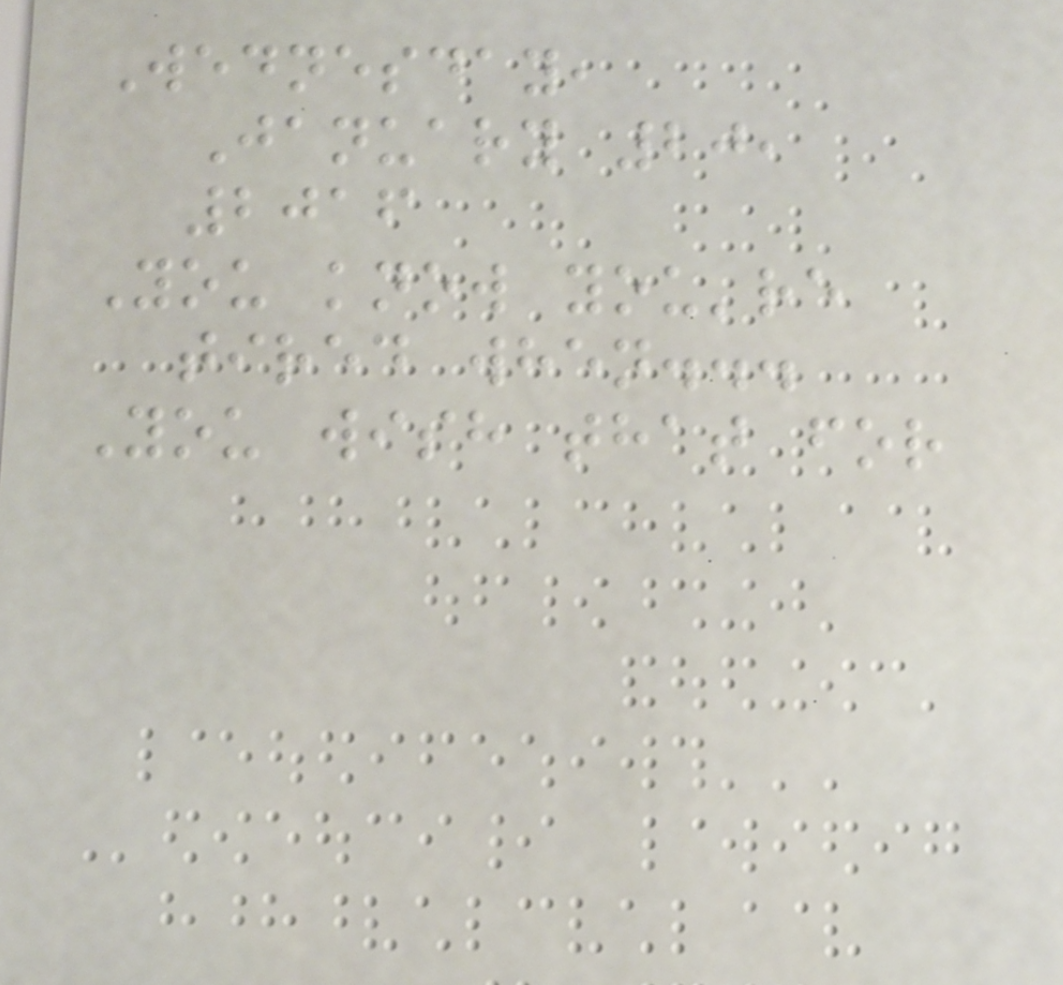Wednesday,
January 20,
2016
You know you're
tired when...
You wish that for
